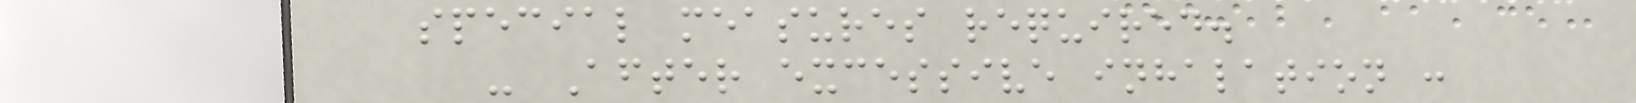special measures required.
- After excessive inhalation :
